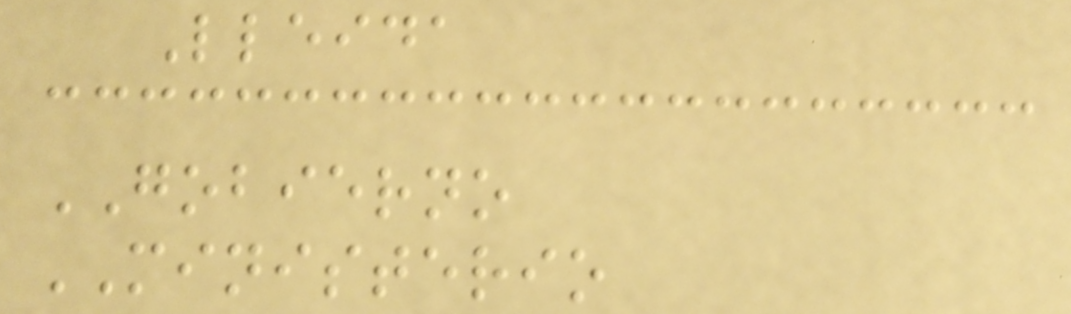Lleida
GOBIERNO
MINISTERIO
